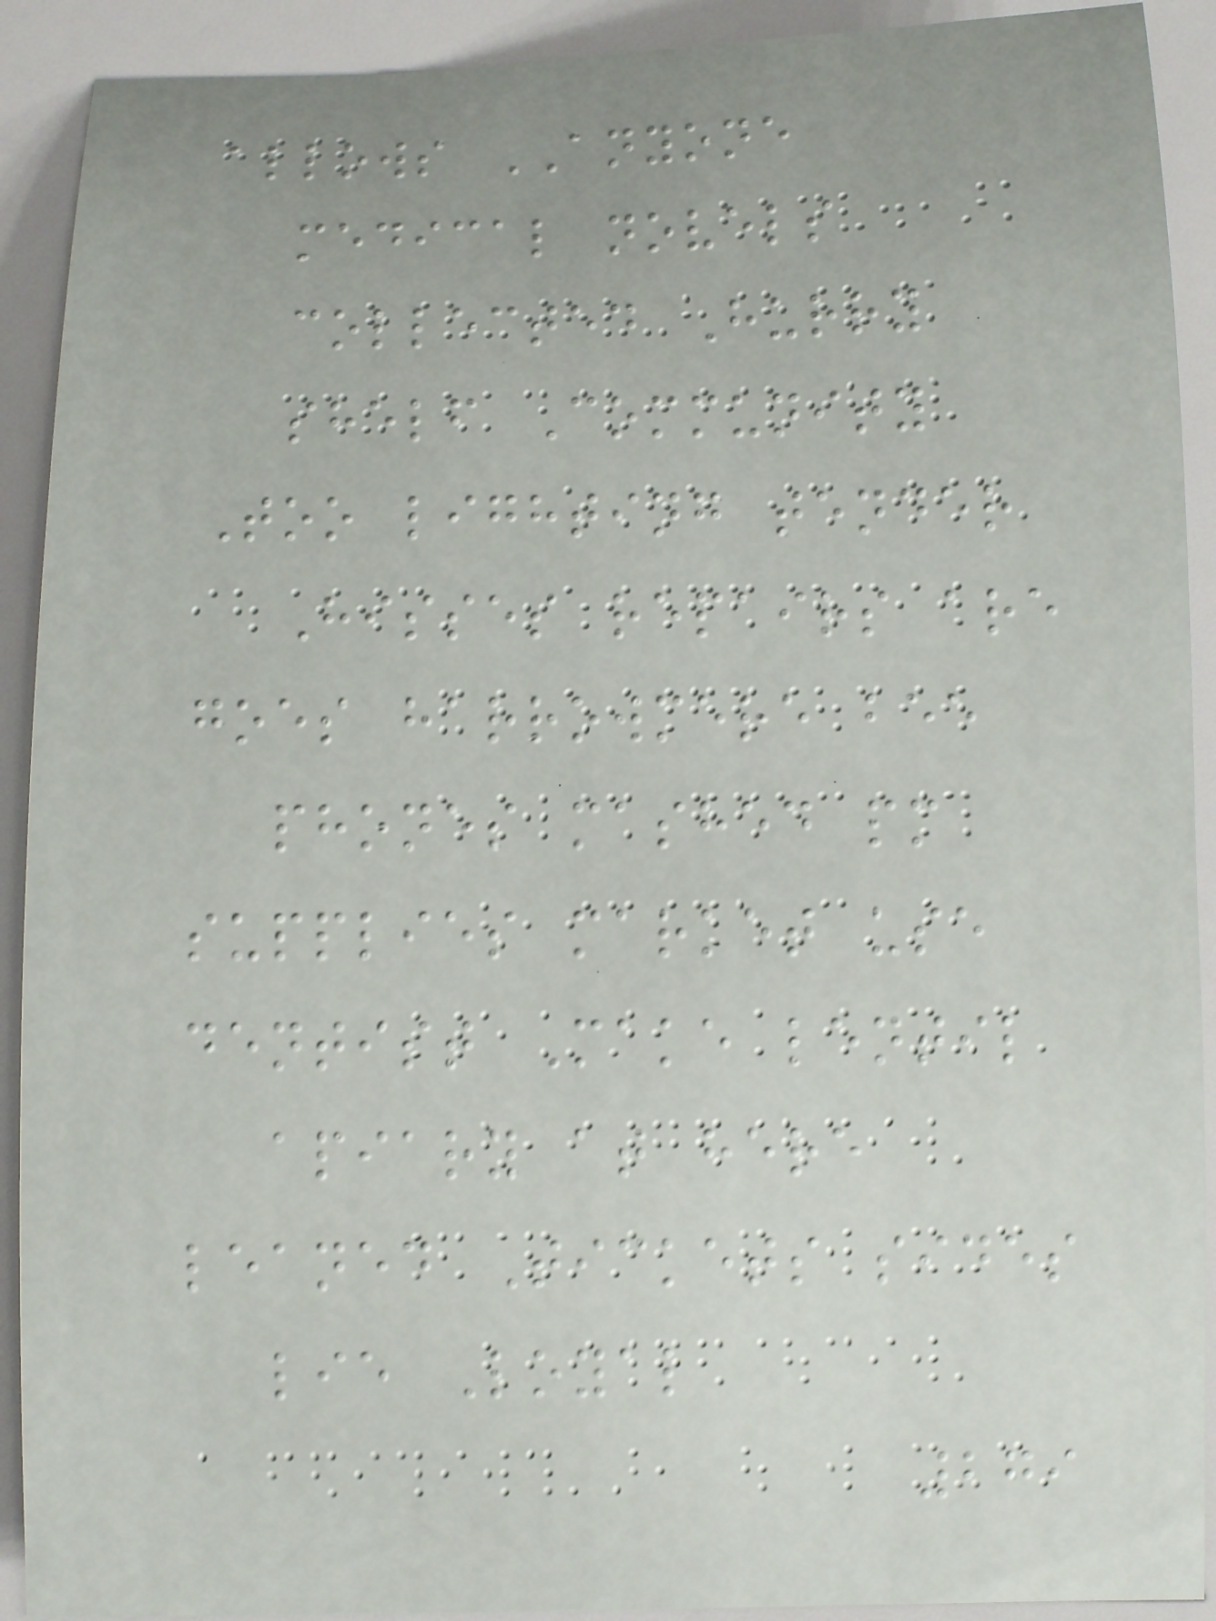allows ANYONE
medical novels
collected Hurry
shelf Community
Too lighting tender
Hisses repairs are
goes harrowmere bee
phones mashed pm
supplies market use
dentist Make lentil
apiary at here
leaned Tickets sides
lie Loyal
279
